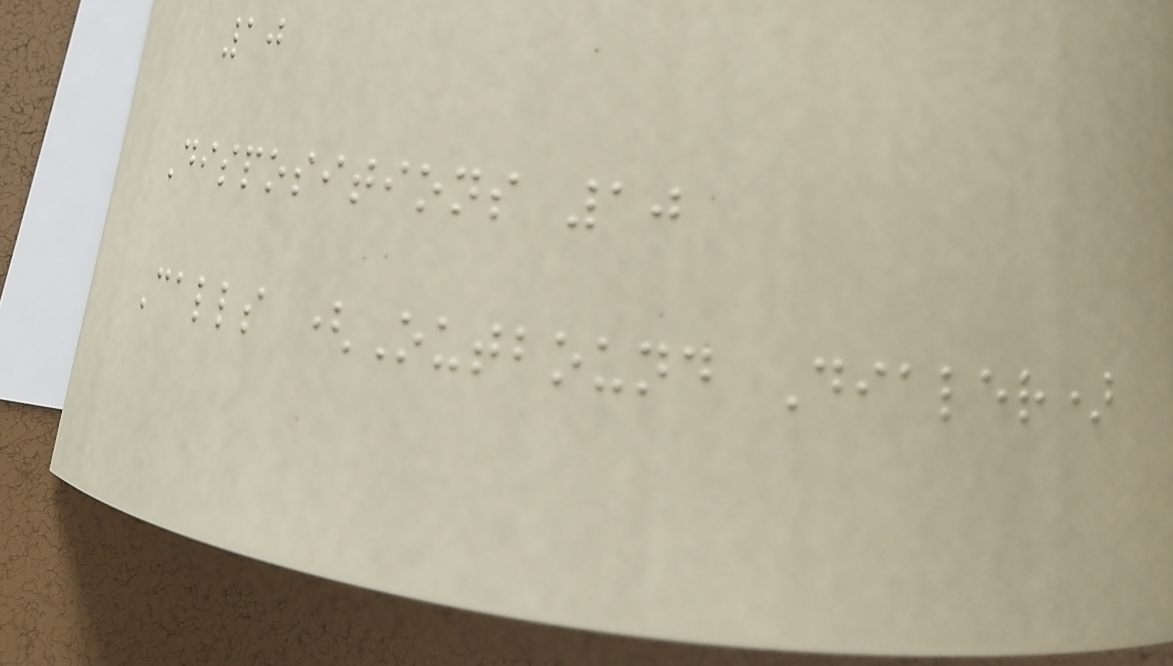10
Dispositions 10
Calls (Outbound Dialer)
